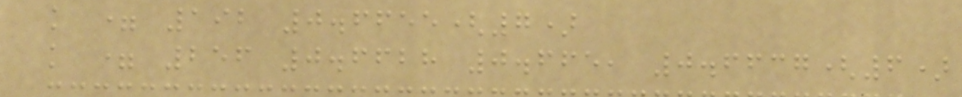k = 192 0.6655(7)
k = 256 0.6628 0.665, 0.6637(6)
